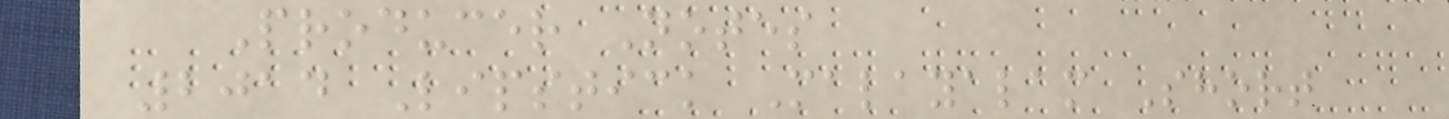Producer Notes
2014 Lipstick Malayalam Short
